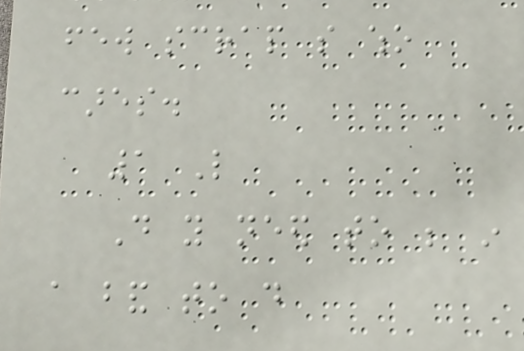few scrap so who
cares.
1 Like
Do you need to be in
a band to do
